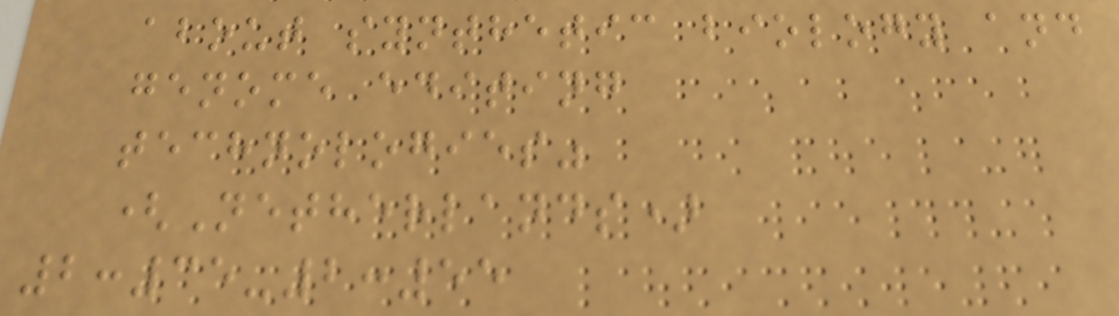about synthetic biology and
genome editing
technologies"
(Netherlands)
2:35-2:55
